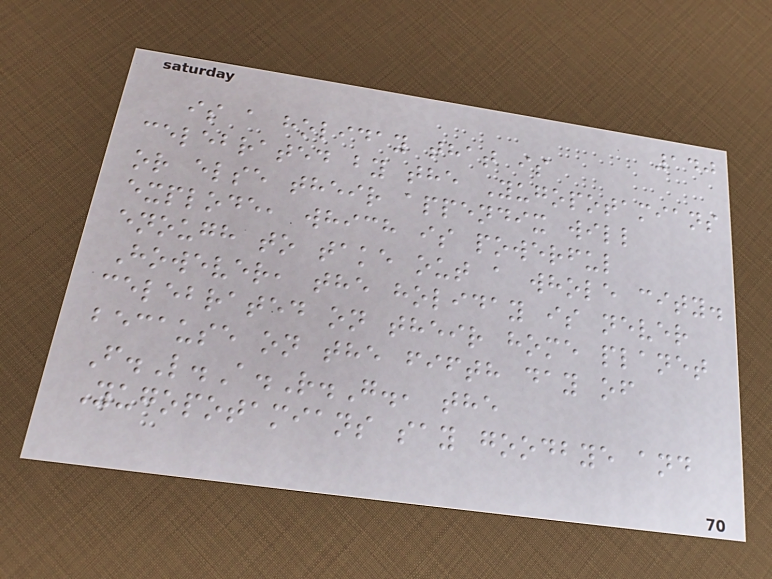140
is a holiday that is
celebrated by the Yugopotamians
or else their appendix will
explode, which is powerful
enough to take out a whole city.
However, the holiday is never
celebrated on their home planet
because on the fifth day of
F.L.A.R.G., the
Yugopotamians say goodbye and
